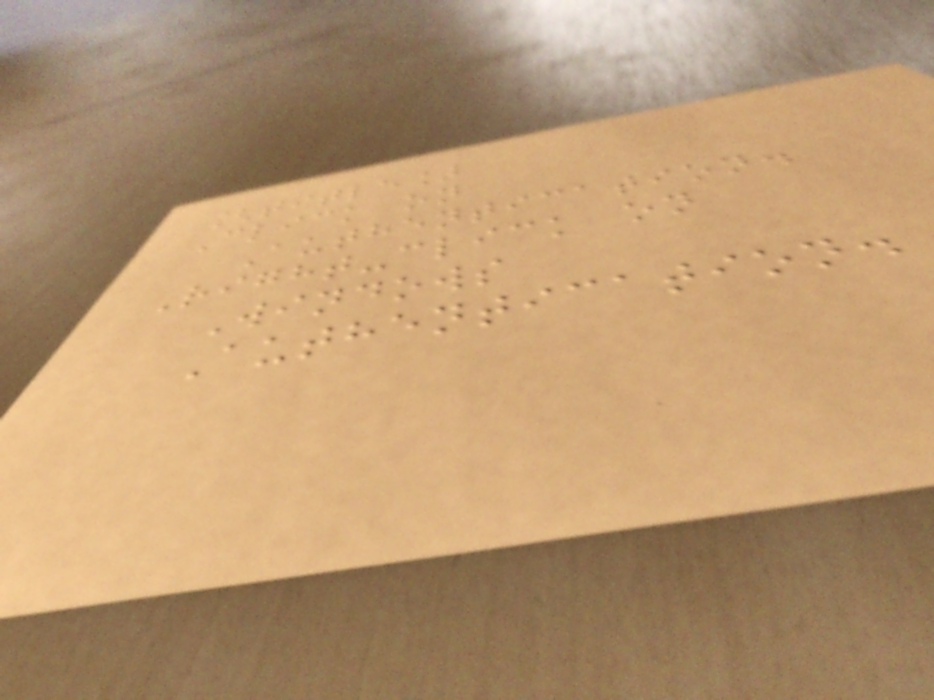[title]
Click on
Authentication.
Right-click on
Windows
Authentication.
